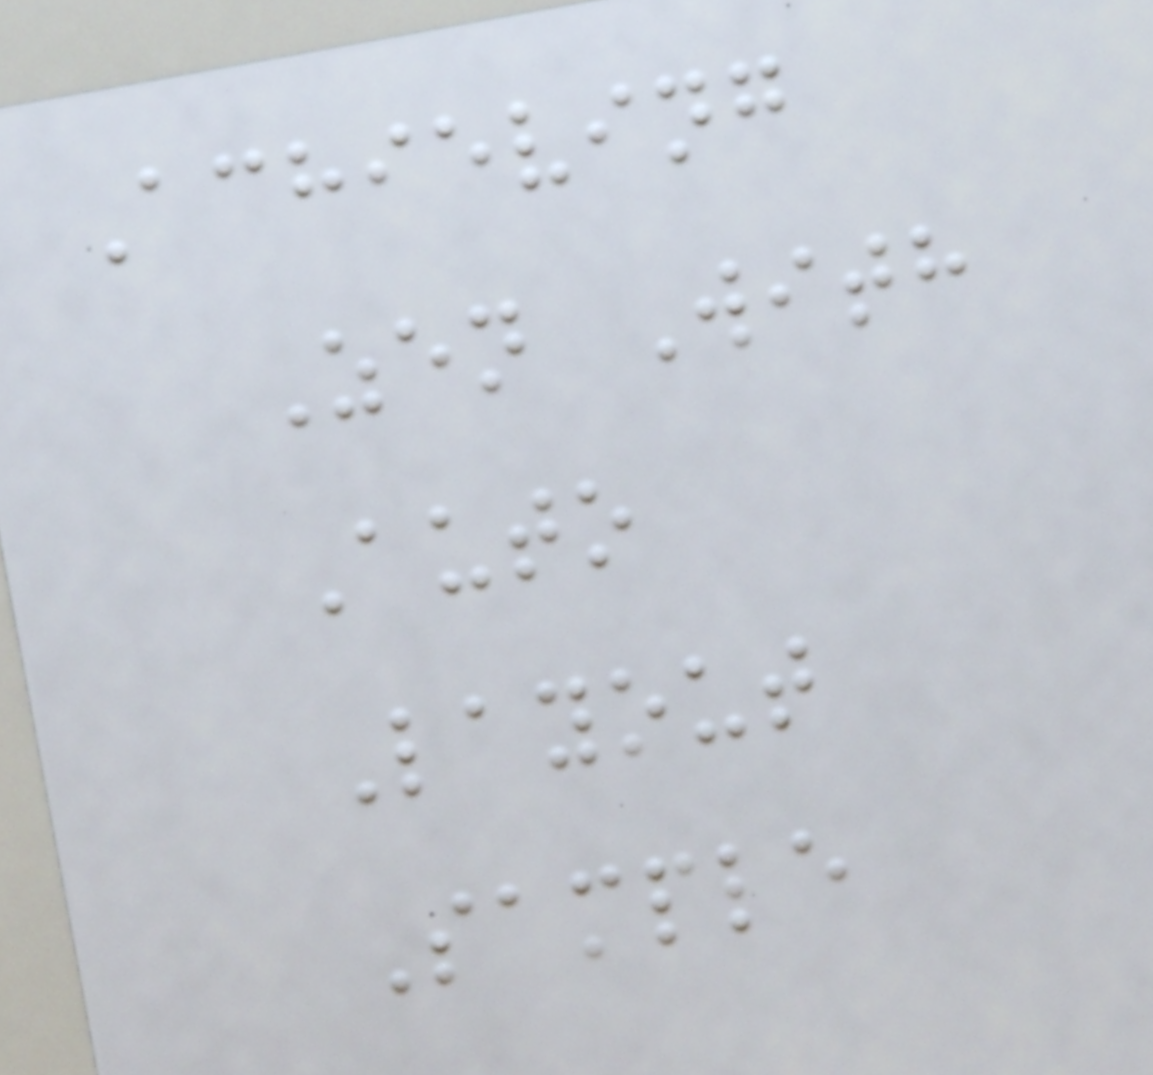Achieving
Zen With
Auto
Layout
Sample
